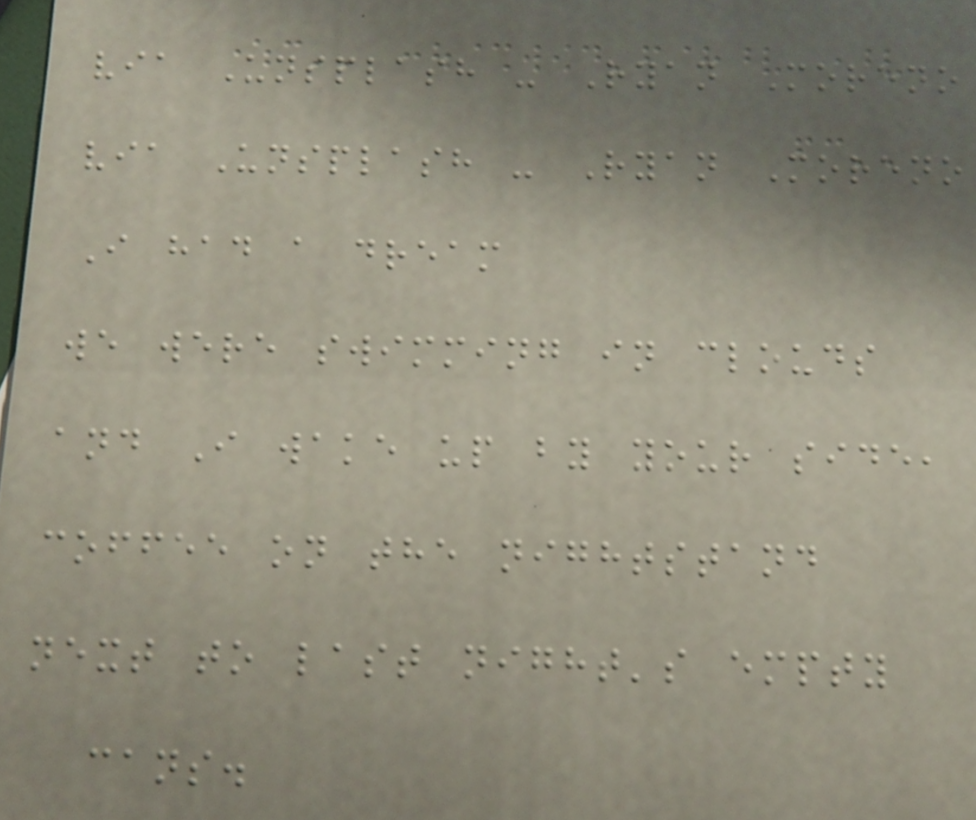via Unsplash - Ryan Moreno
via Unsplash - Ryan Moreno
I had a dream
we were swimming in clouds
and I wake up by your side,
coffee on the nightstand
next to last night's empty
cans.
